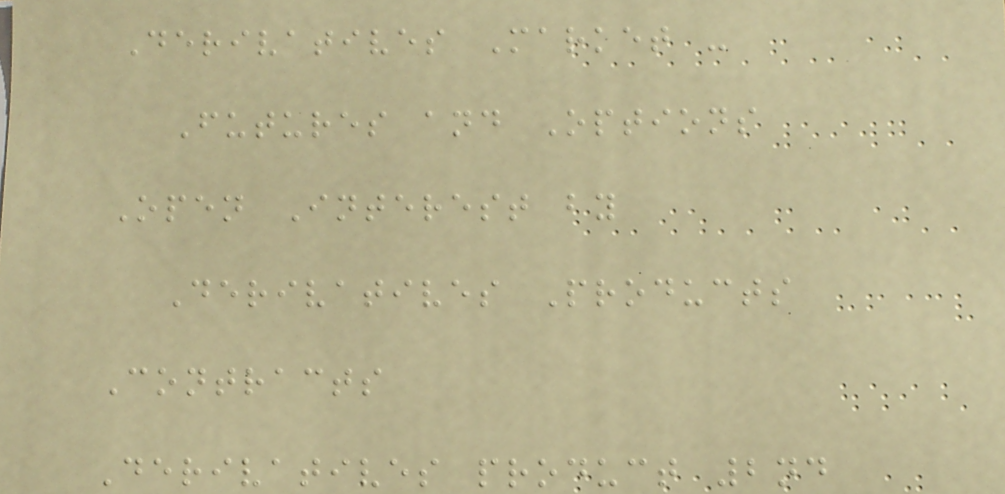Derivatives Market -
Futures and Options
Open Interest by
Derivatives Products
Contracts
Derivatives product 2nd
